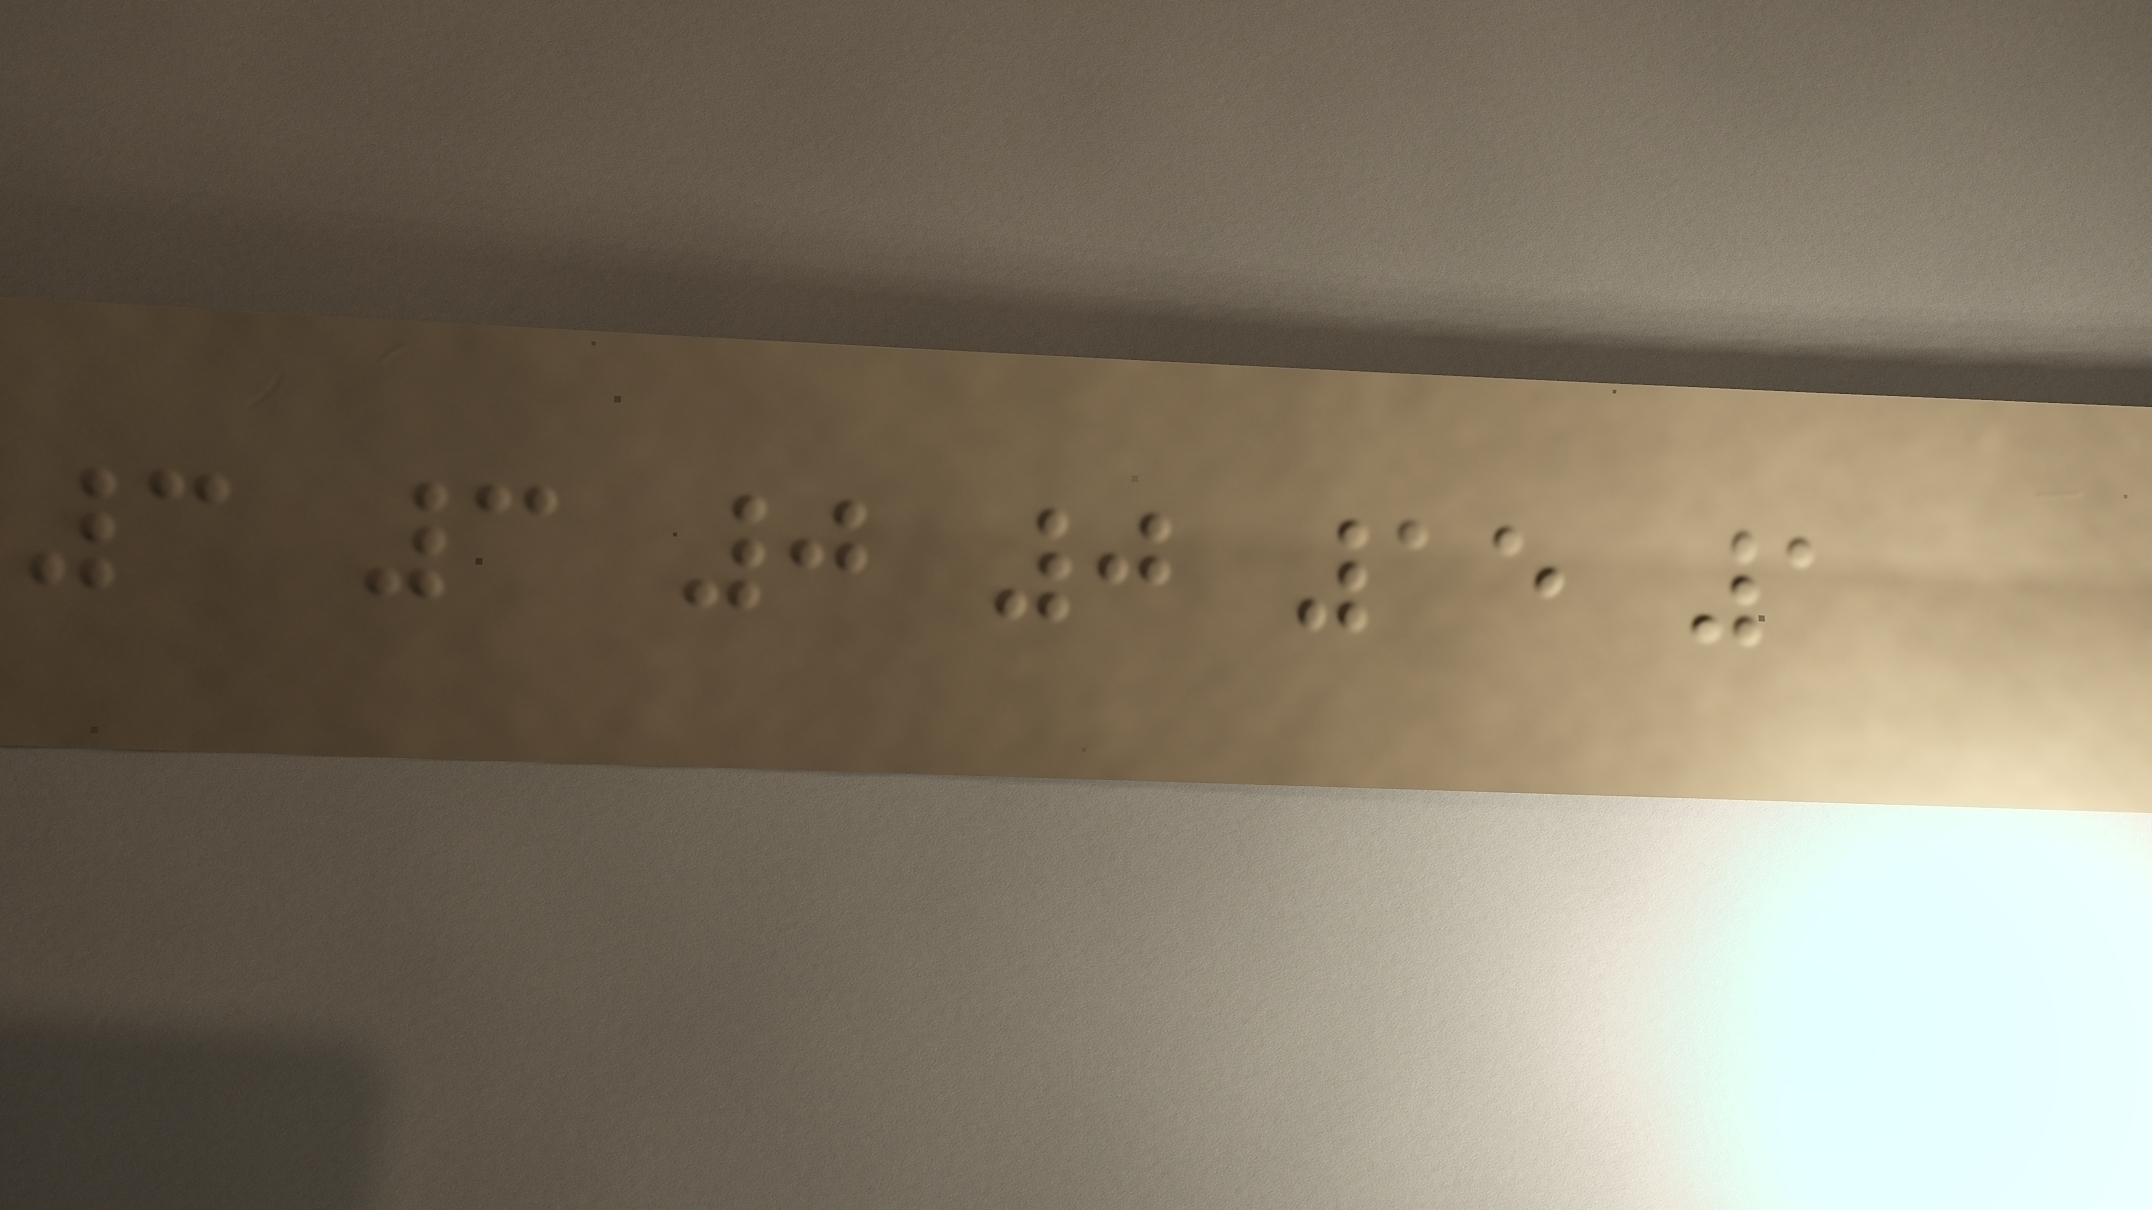3 3 0 0 15 1
